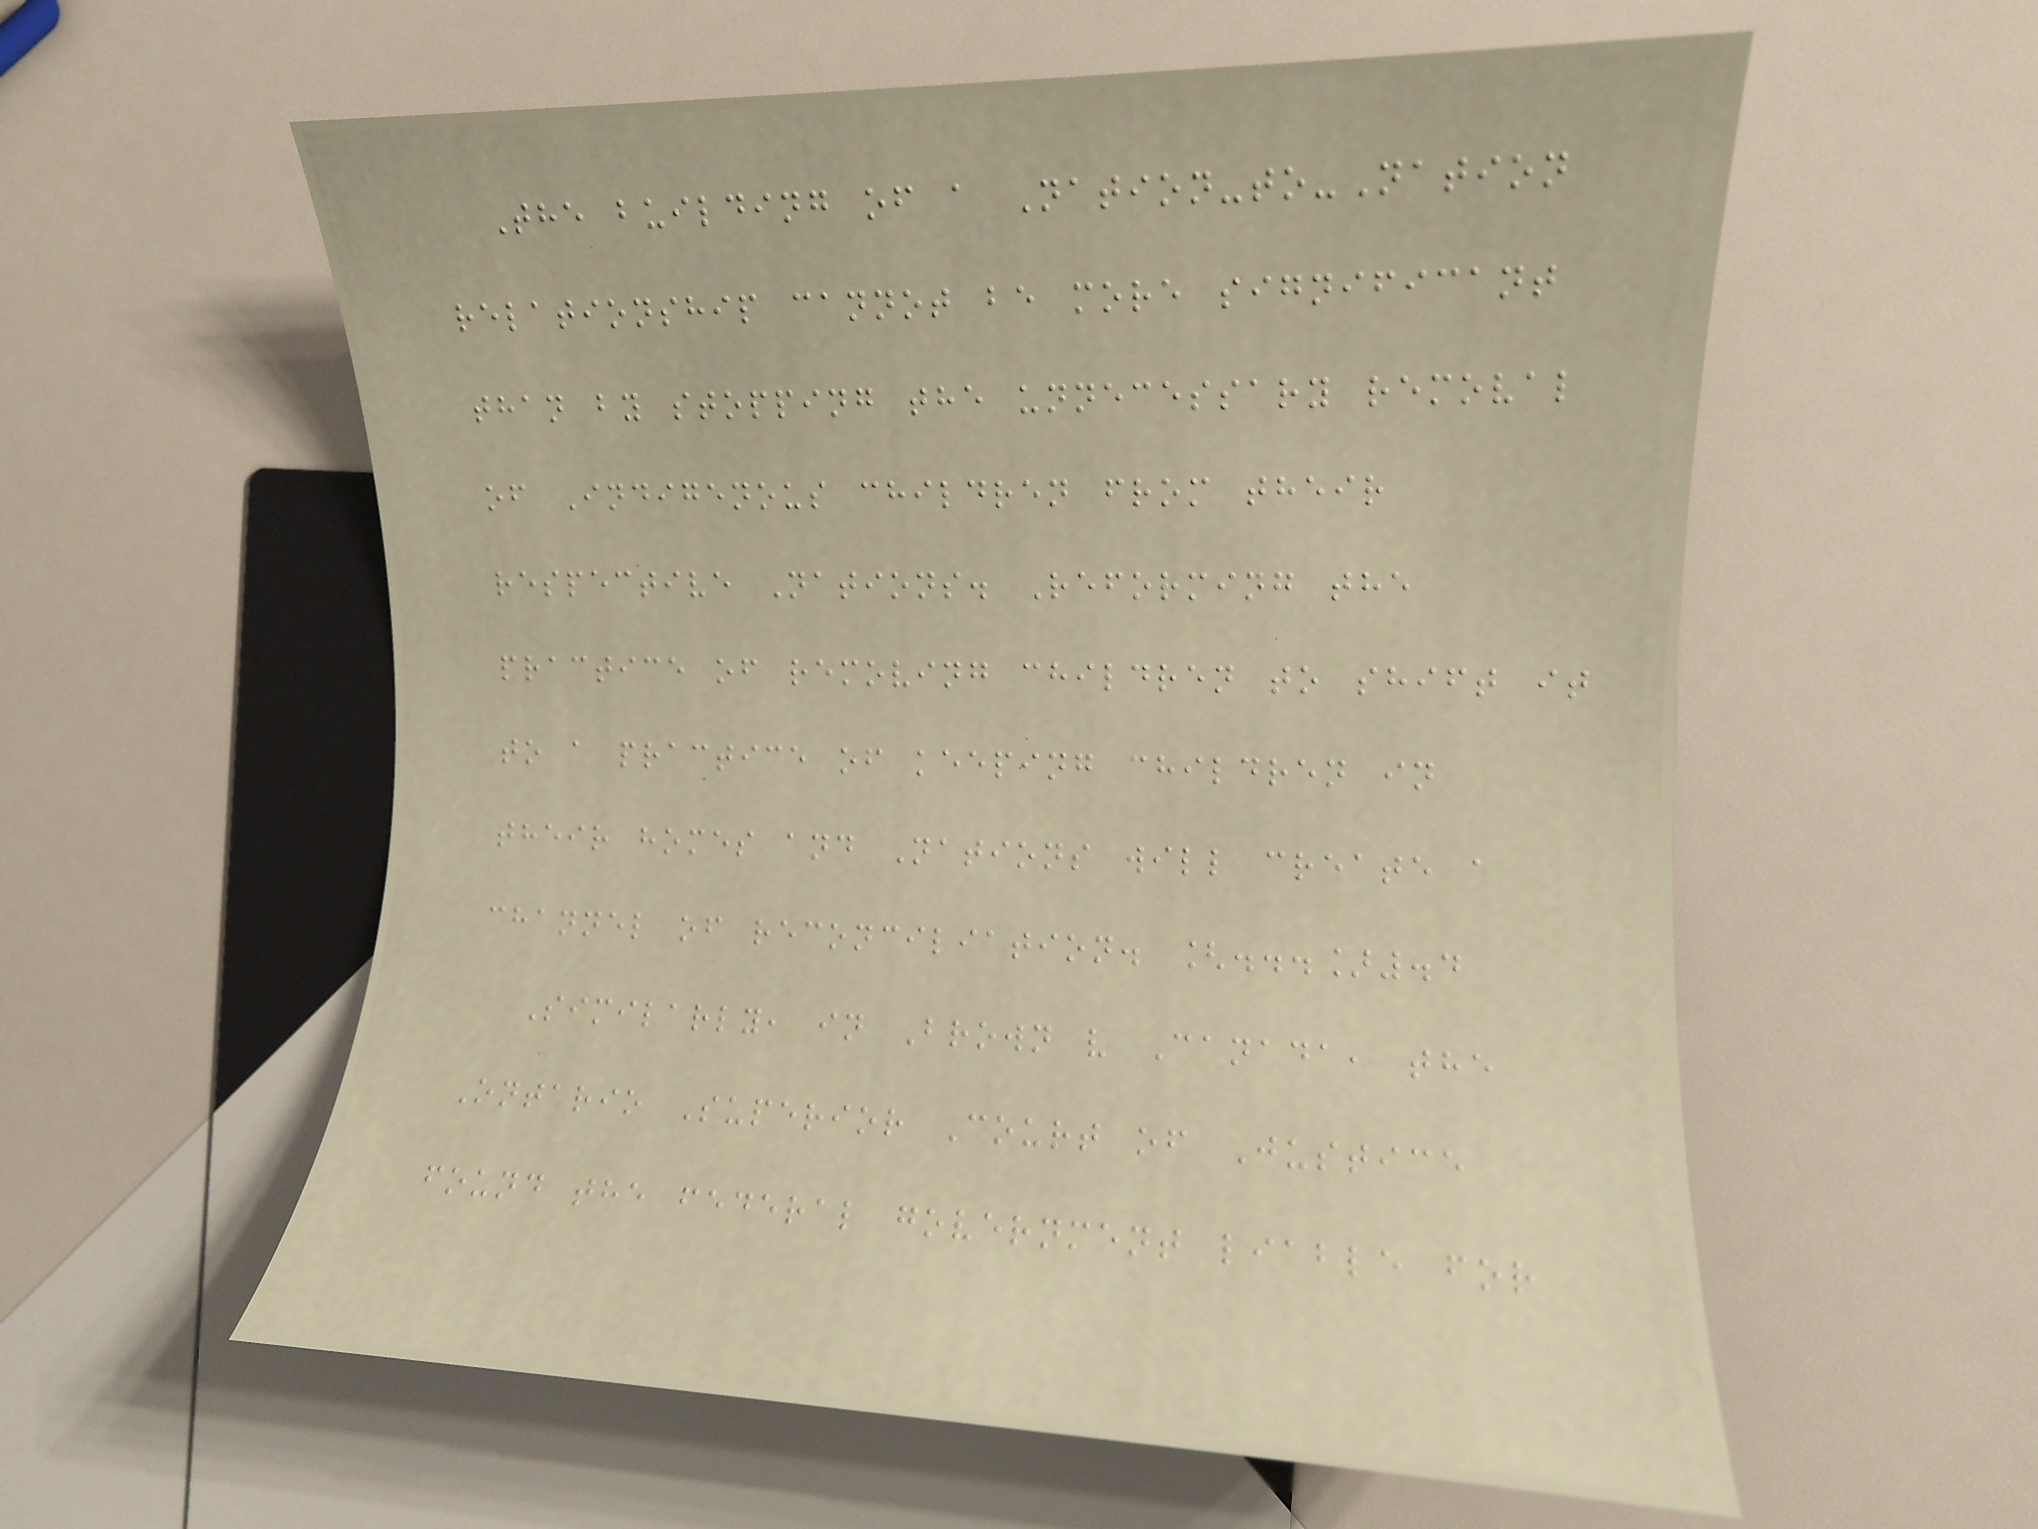The building of a Nation-to-Nation
relationship cannot be more significant
than by stopping the unnecessary removal
of Indigenous children from their
respective Nations. Reforming the
practice of removing children to shift it
to a practice of keeping children in
their homes and Nations will create a
channel of reconciliation. [...].4
Similarly, in Brown v Canada, the
Ontario Superior Court of Justice
found the federal government liable for
